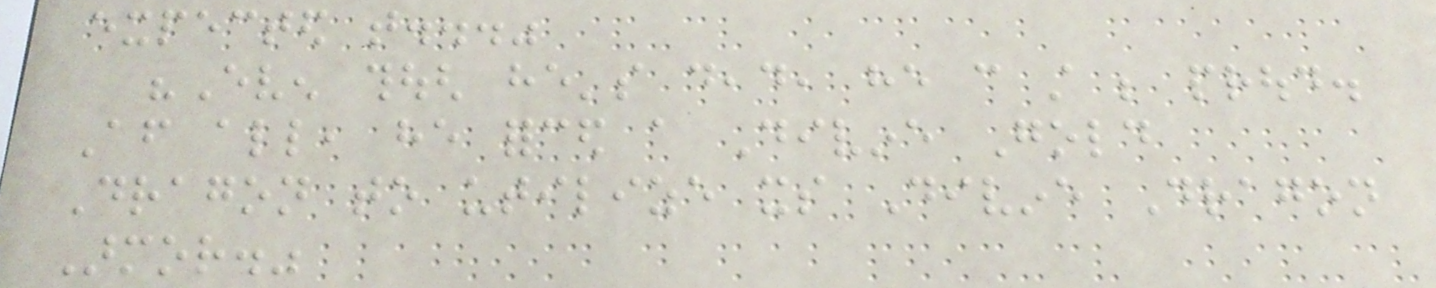expected that..."
"Even though he's dead, he can still be proud.
After all, he forced a Divine Gold
Dragon to utilize its Divine Dragon
Armor."
